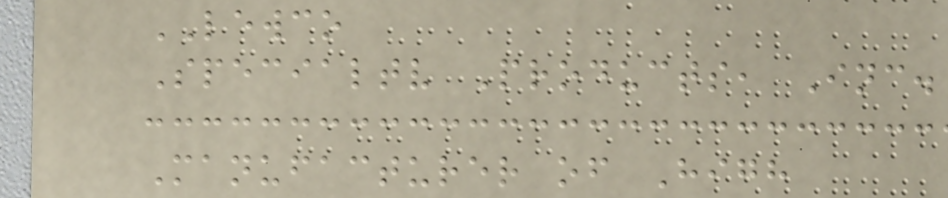LEWCO
Specialtv Products, Inc.
Manufacturer of High
